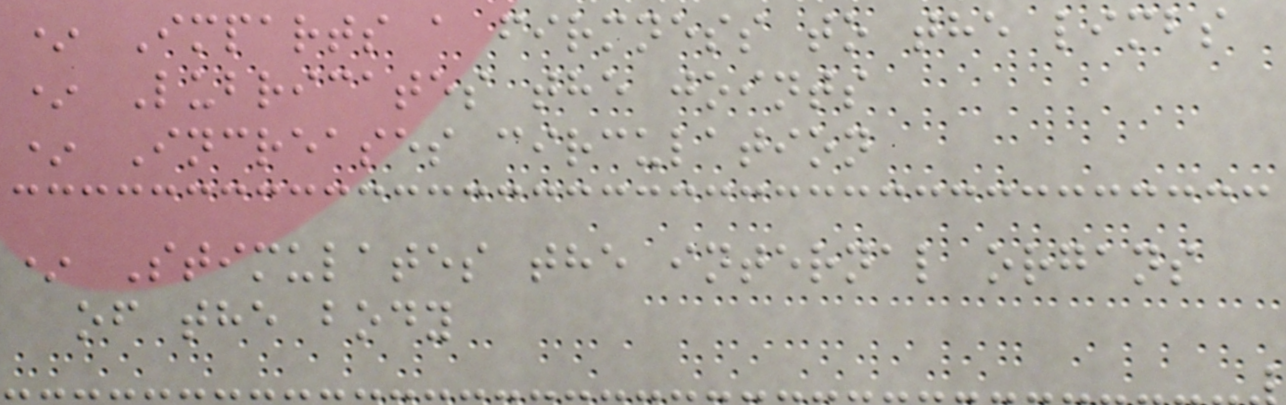* Imparts a firmness to the limbs
* Lubricates the joints
* Increases circulation
* Stimulates the internal organs
of the body
